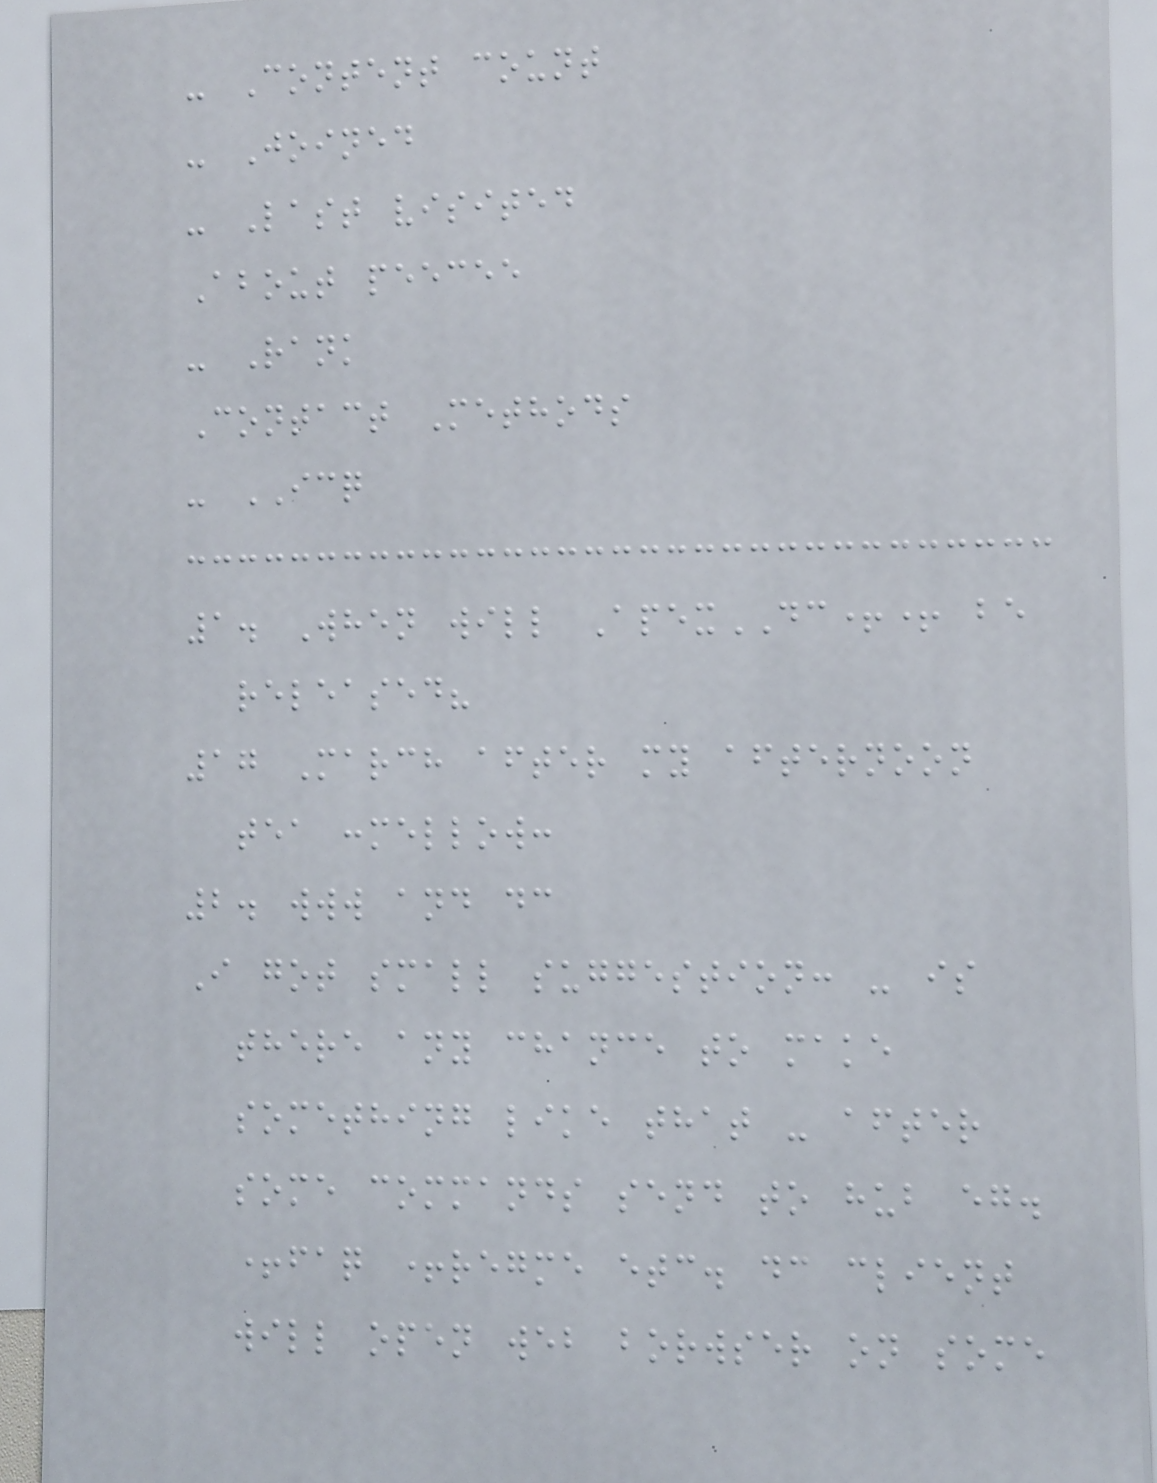- Content count
- Joined
- Last visited
About peecee
- Rank
Contact Methods
- ICQ
1. When will ApexDC++ be
released?
17 March after my afternoon
tea :mellow:
2. www and dc
I got small suggestion: - is
there any chance to make
something like that - after
some commands send to hub eg.
+faq +regme etc. dc client
will open web borwser on some
